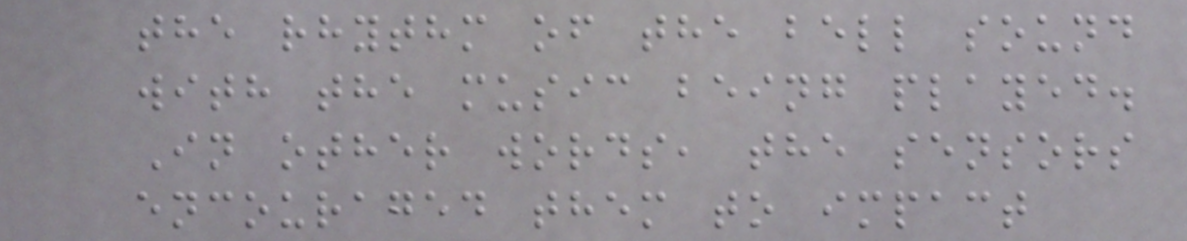the rhythm of the bell sound
with the music being played.
In other words, the sensors
encouraged them to impact
